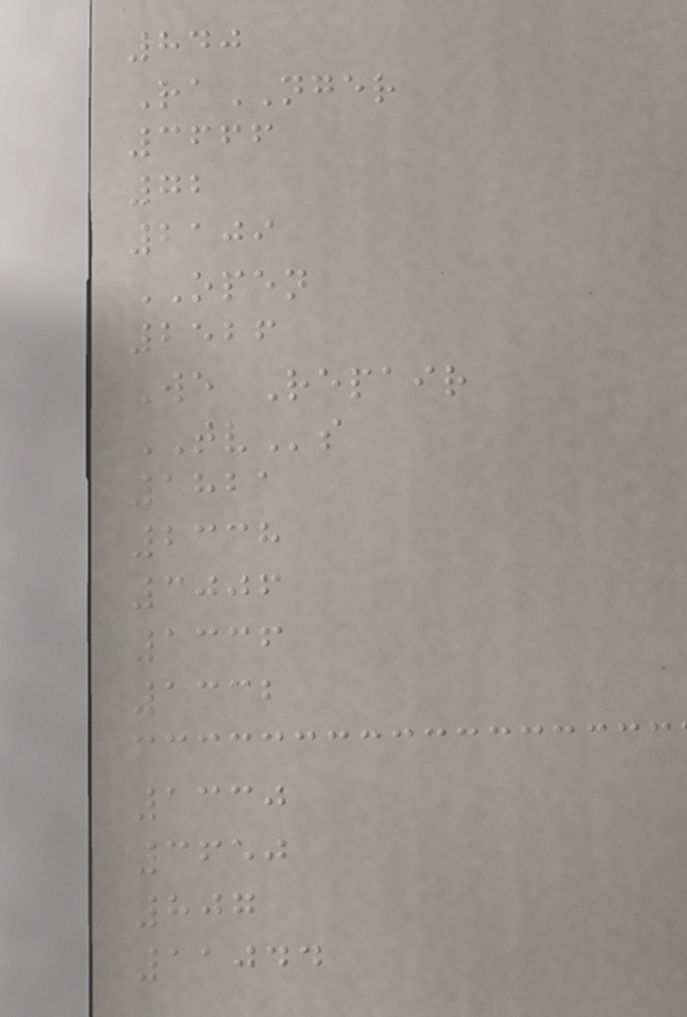840
RaNGER
3666
72
2109
OPEN
2526
We Repair
TVs
1821
2338
3006
1336
1332
1330
3650
807
11044
